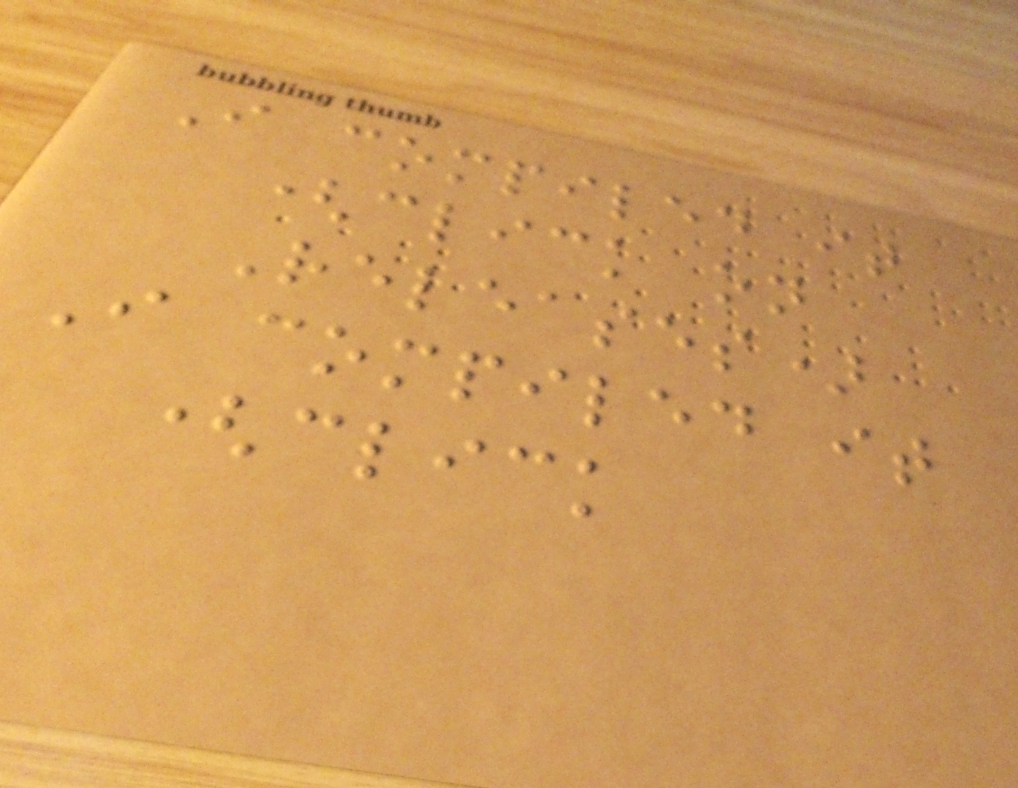I compiled it
(click on
Releases)
I compiled it
(click
